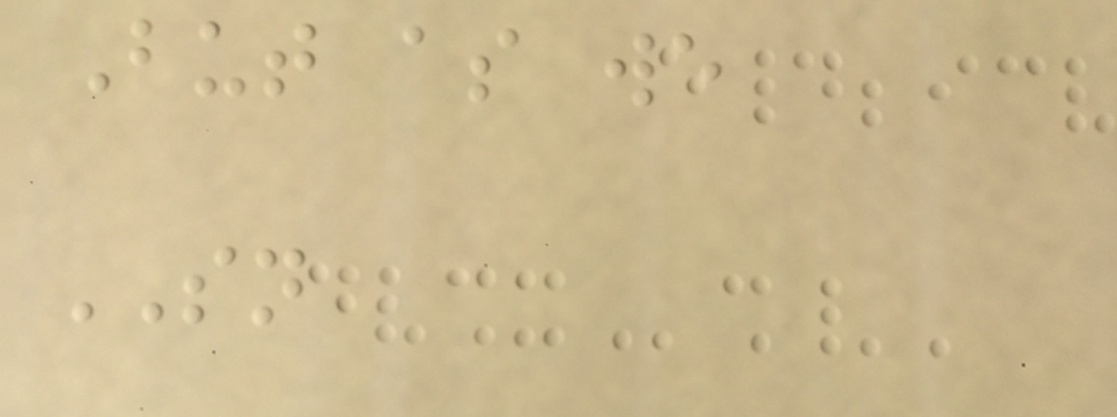But as we
SN
